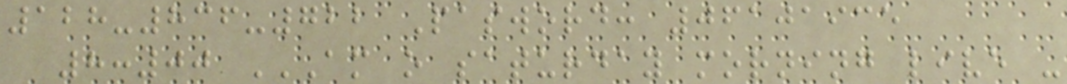128-836-722 Pasword: 06101935
8:00 AM O SATURDAY MORNING LIVE -
